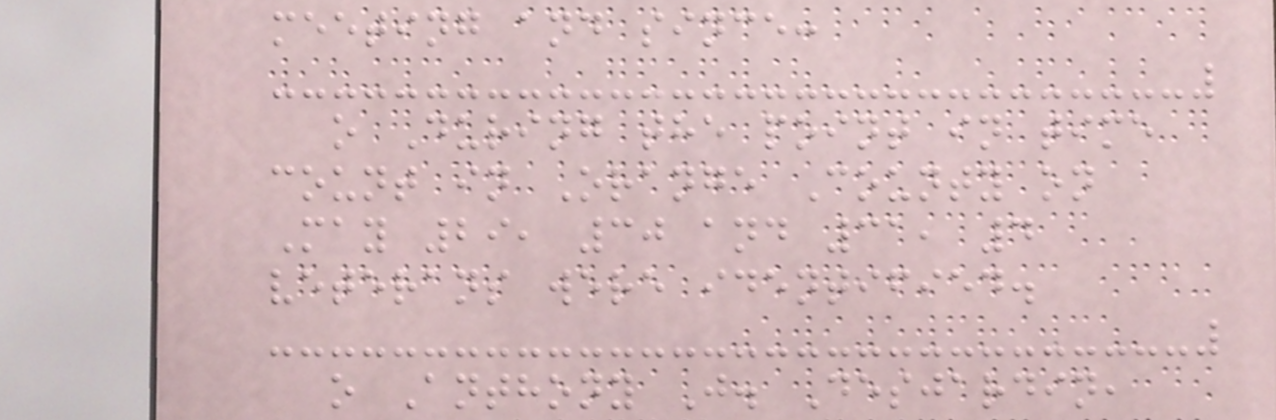meeting and since:
o During the point in time
count in Orange County on
May 29, 30 and 31, 4
veterans were identified.
o Anthony J. Desjardin,
